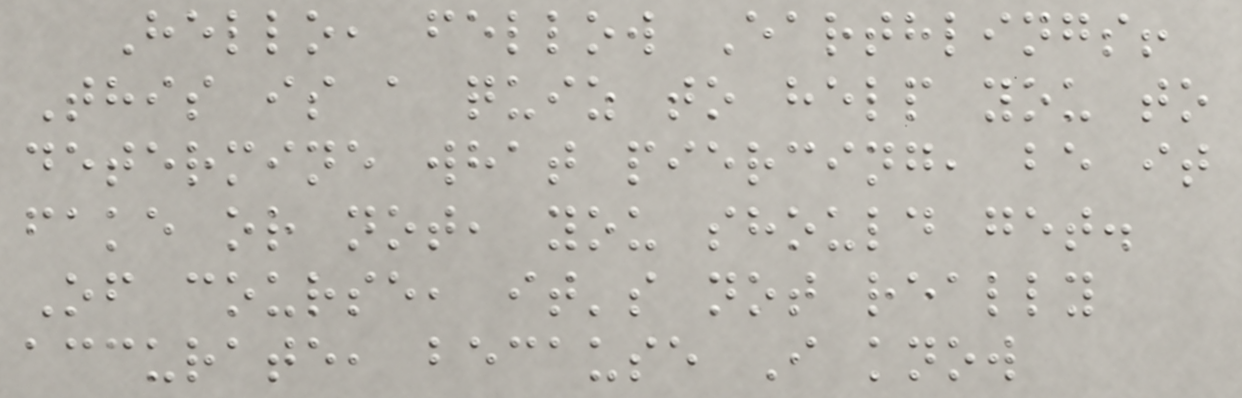Hello, fellow Earthlings!
This is a quiz to help you to
determine what piercing, be it
fake or not, you should get.
Of course, it's not really
accurate, because I know
